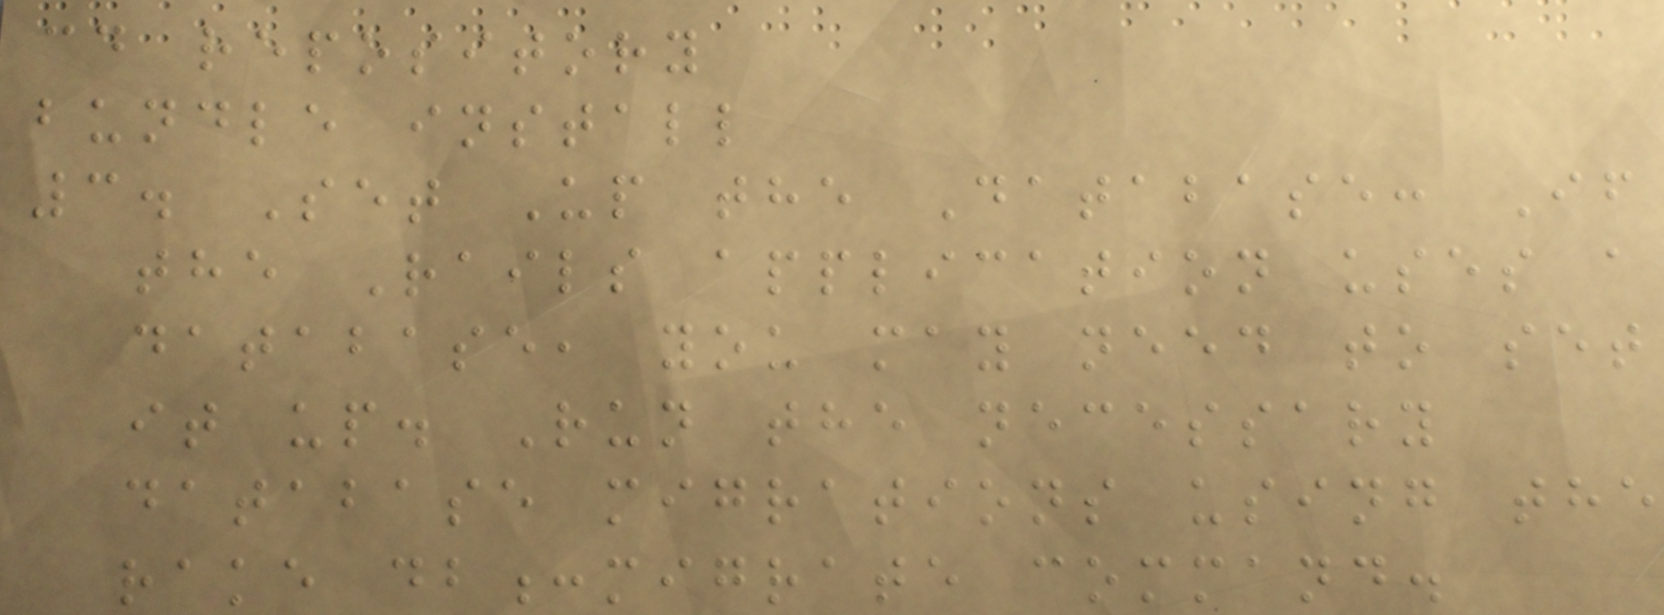cd repository
bundle install
3. Set Up the Database: If
the Rails application uses a
database, you may need to set
it up. Run the necessary
database migrations using the
rake db:migrate command.
